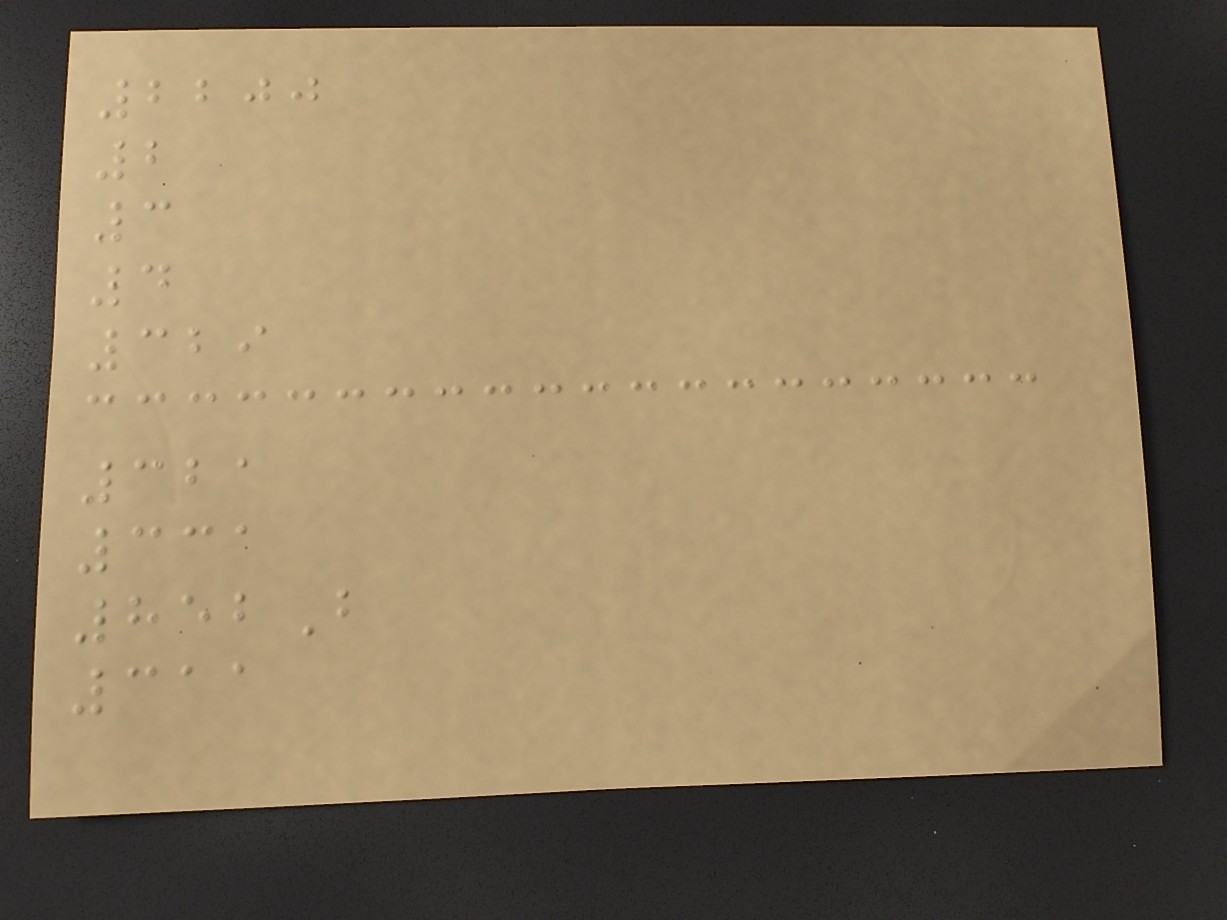2200
2
3
4
329
321
331
852B
311
